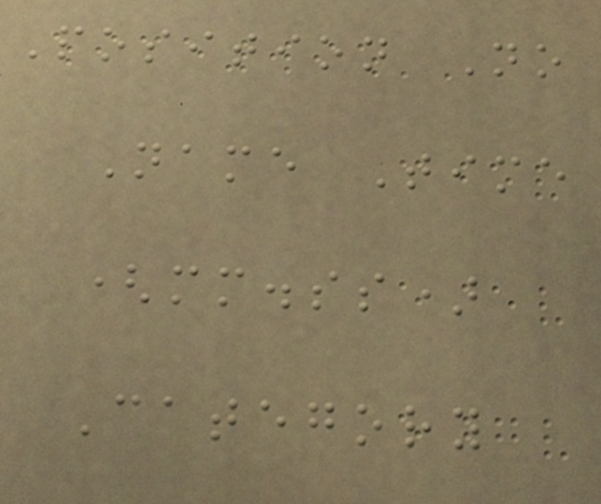Position No
Name Time
(mm.ss)
Category
